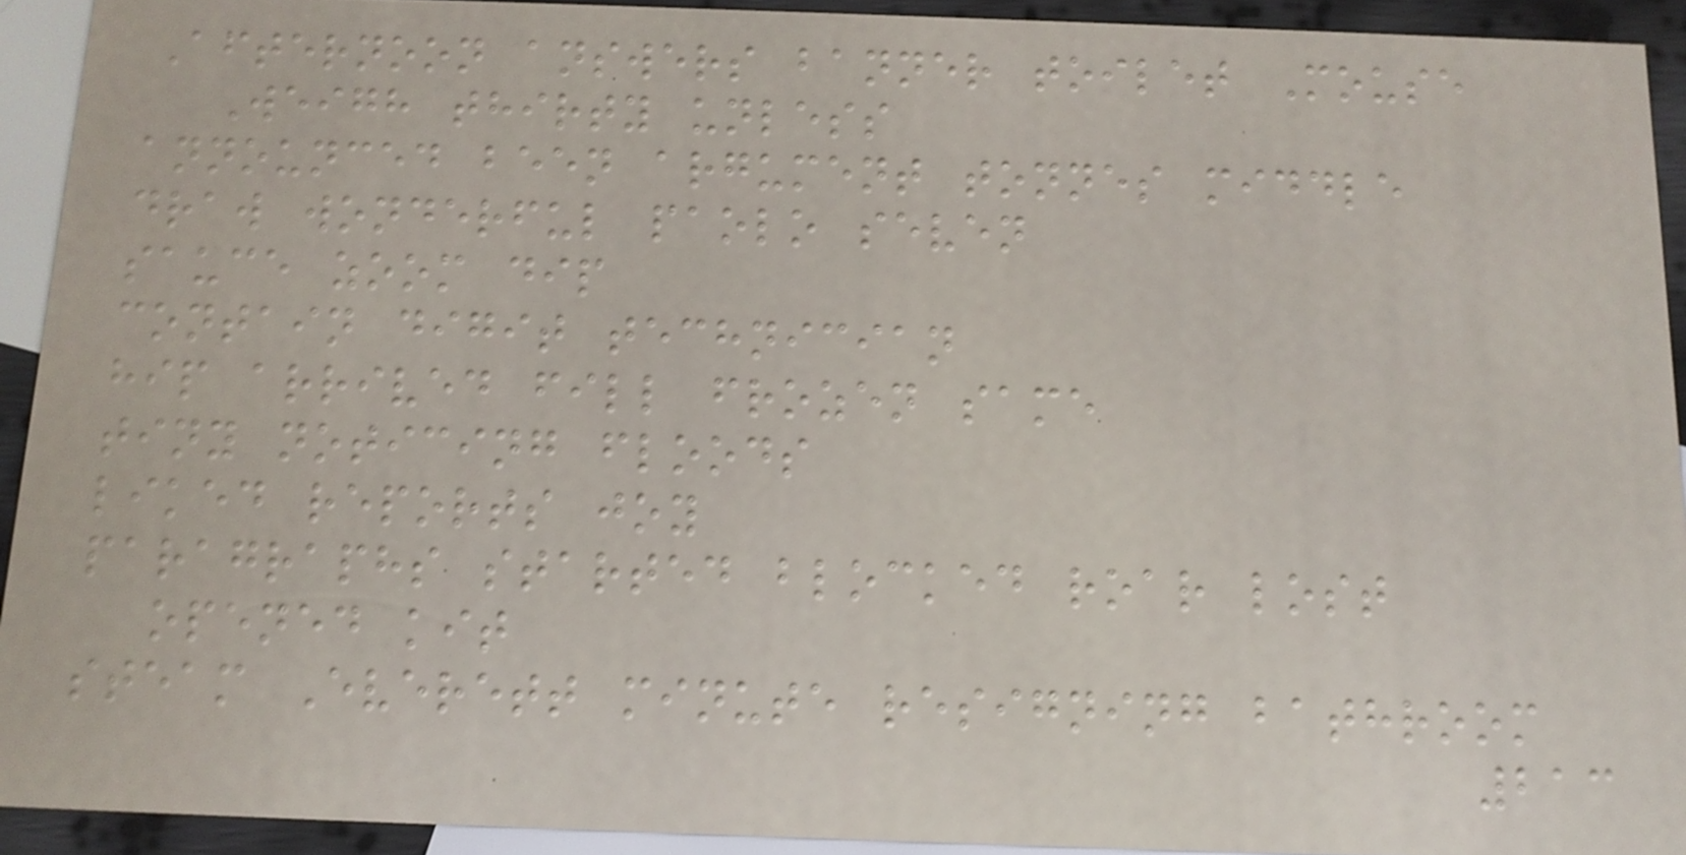Afternoon answers banner toilet Mouse
Weigh thirty unless
announced been argument tonnes middle
draw wonderful paolo seven
sauce zoom dip
contain digit technician
hip arrived fill frozen same
tiny noticing floods
liked reports joy
paragraphs started blocked roar lost
opened kit
steam Everett minute resigning bathroom
213
